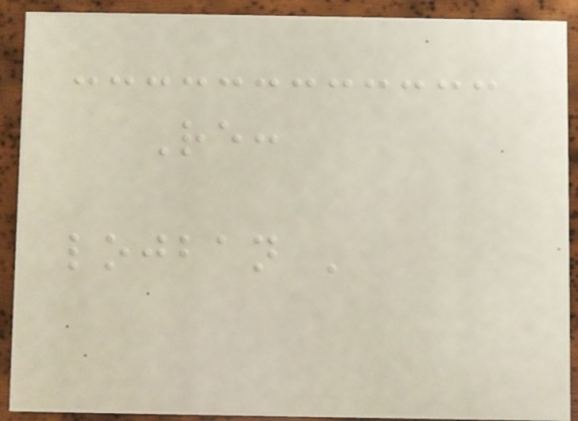Re:
lojban '
